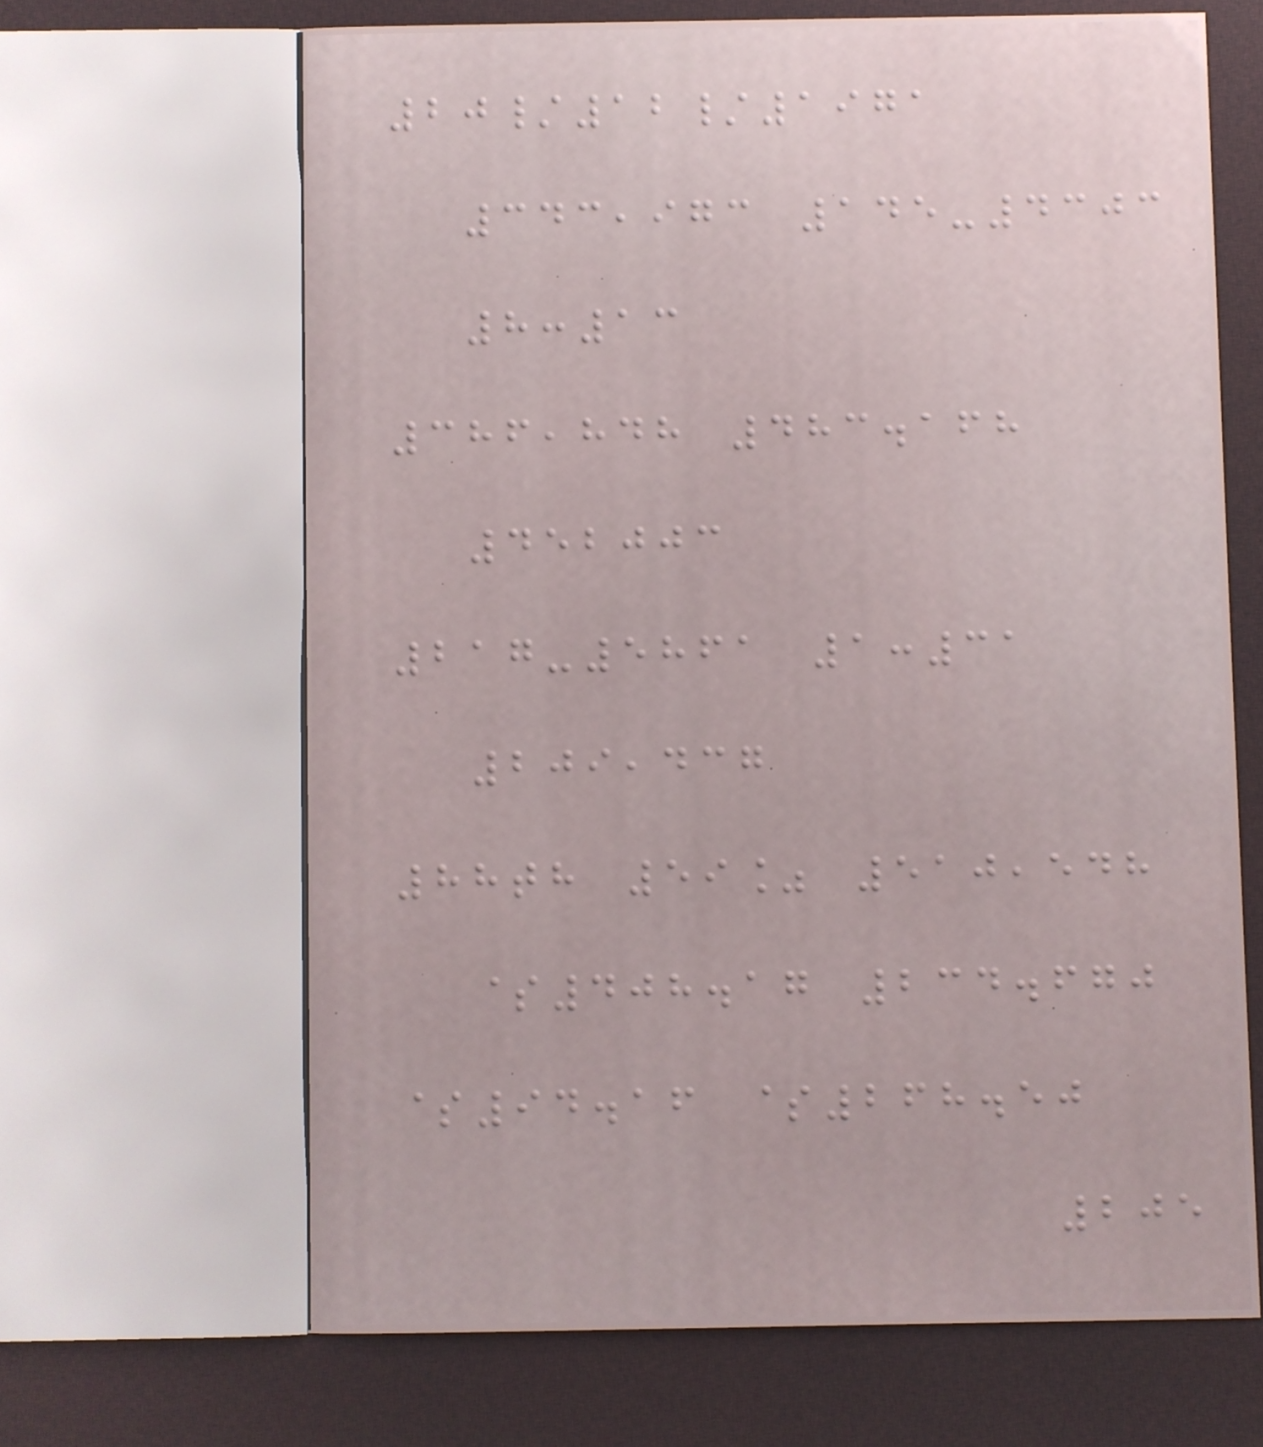20/12/1971
343,973 145-4303
8:13
386,848 483.168
452003
217-5861 1:31
209,437
88th 59% 510,548
$408.17 234.670
$94.16 $268.50
205
